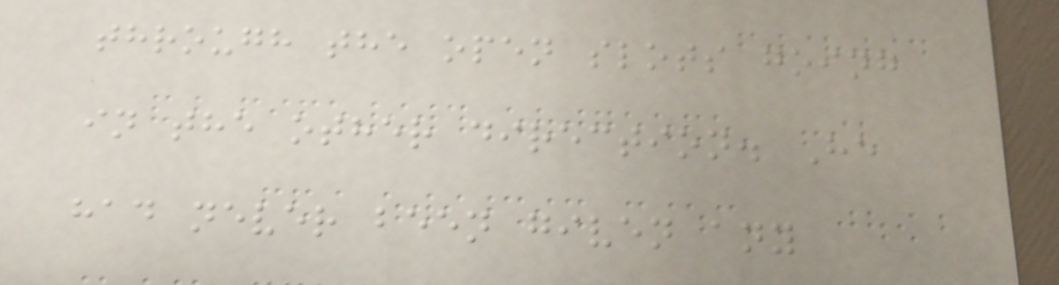through the open slots going
in the other direction. He
had never been given any
